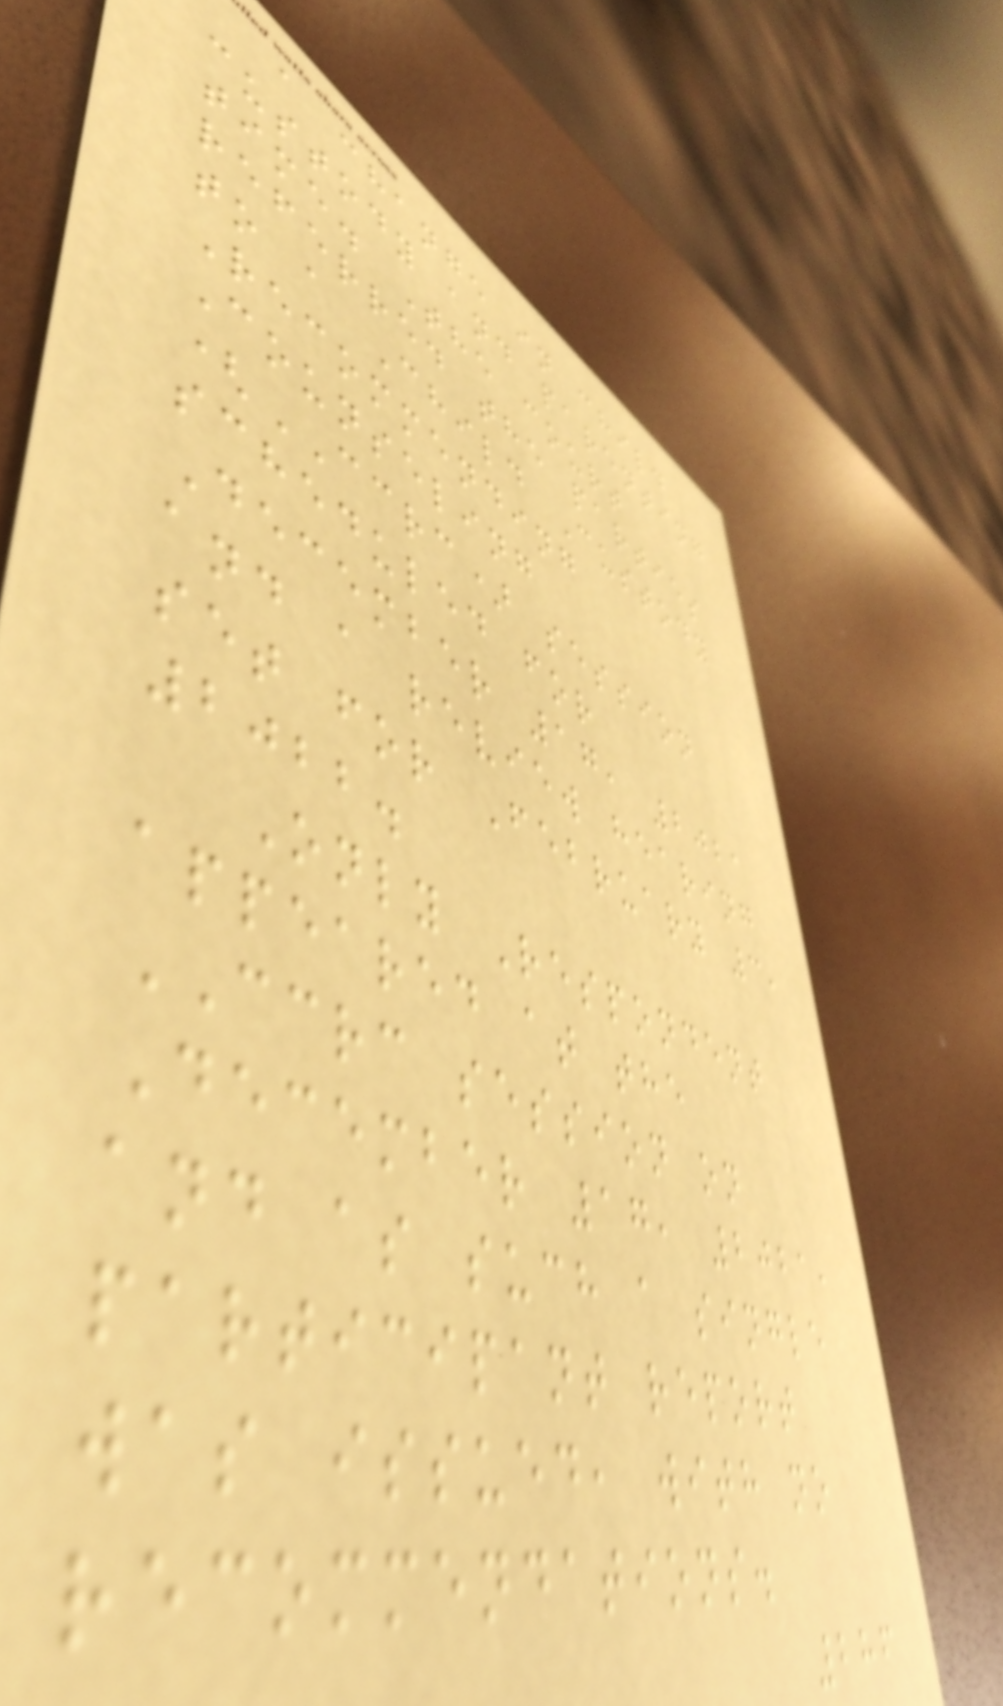a change in child
custody and parenting
time. The court
referred the parties
to a Child Custody
Recommending
Counseling
(CCRC) session
scheduled for
December 17, 2021
and a review hearing
set for February 3,
2022.
Only Respondent
appeared at the
CCRC session on
December 17, 2021,
and as such a single
participant report
was issued, with no
recommendations.
286
